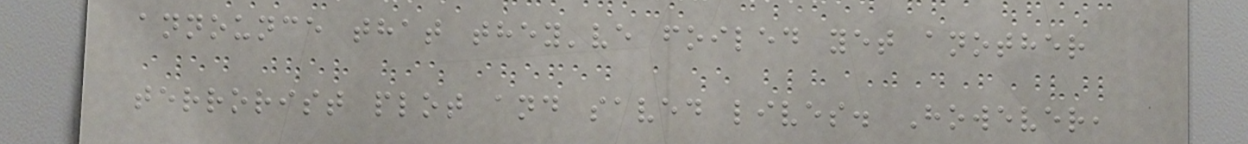announce that they've foiled yet another
terrorist plot and saved lives. However,
